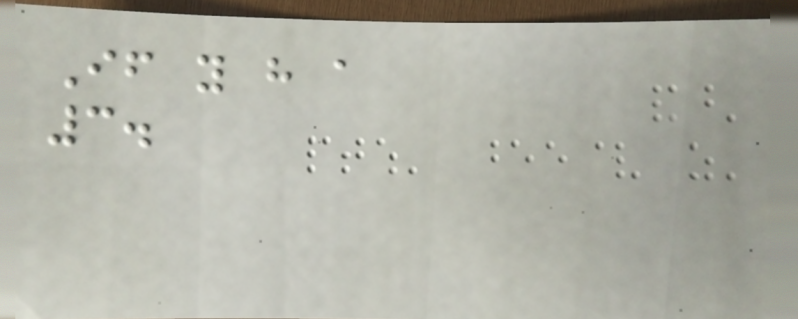If you have a
3.
